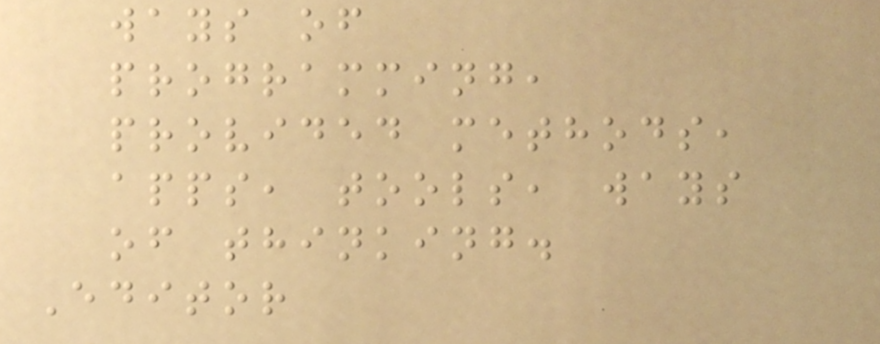ways of
programming,
provided methods,
apps, tools, ways
of thinking.
Editor
